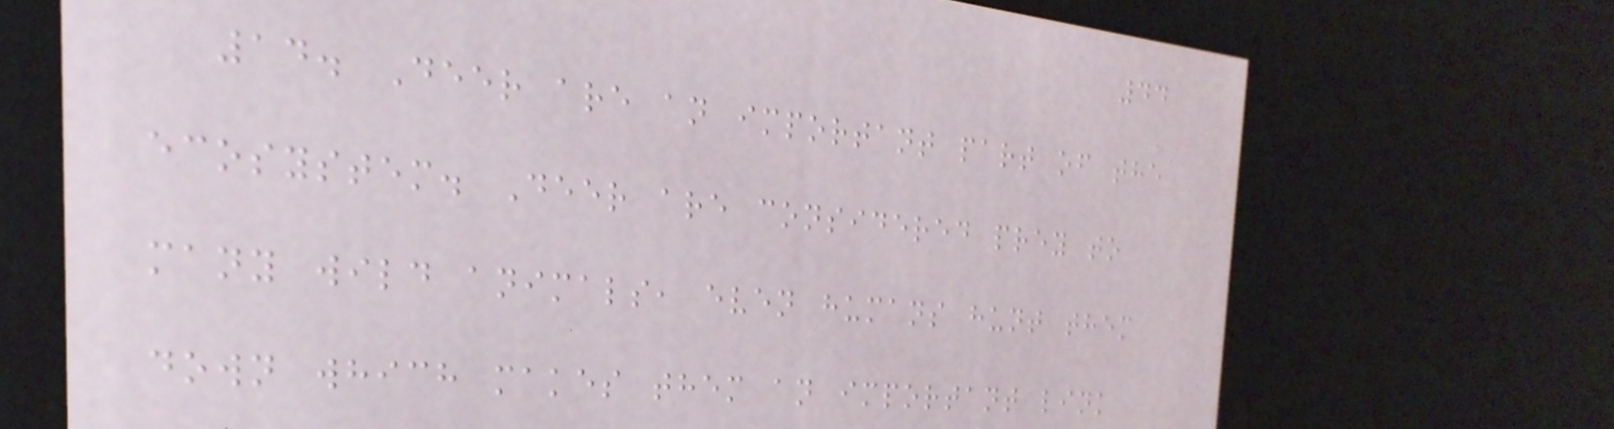44
14. Deer are an important part of the
ecosystem. Deer are considered prey to
many wild animals, even humans hunt them
down which makes them an important link
